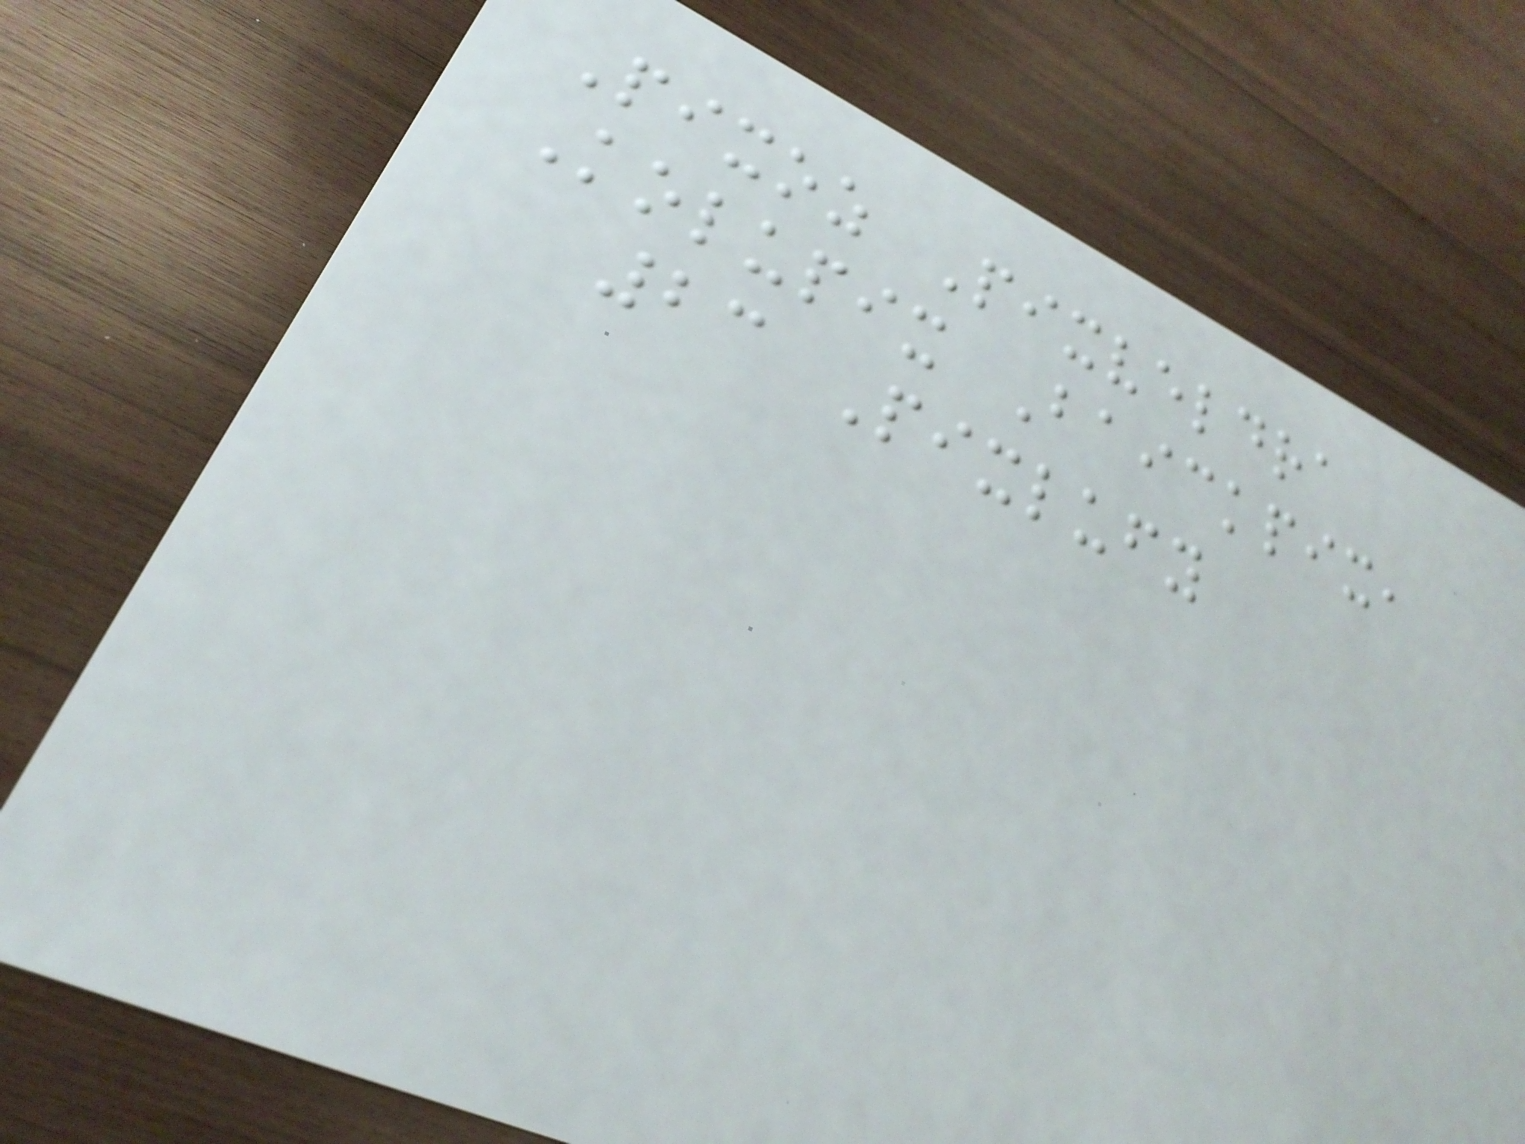Pixoz Pixveldra
Kolupix Baickpix,
23 Pixlufy
